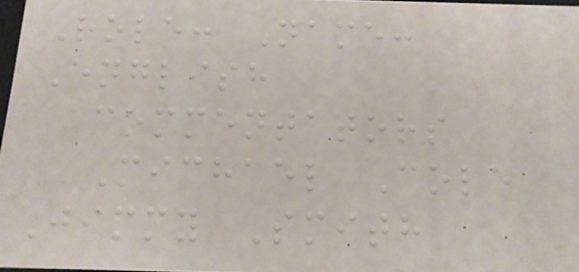Role: Name:
English
commentators
Michael Cole
Jimmy Smith
